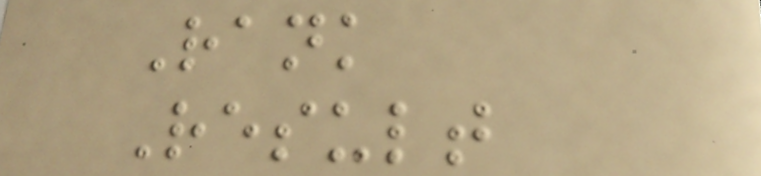Rank
Result
